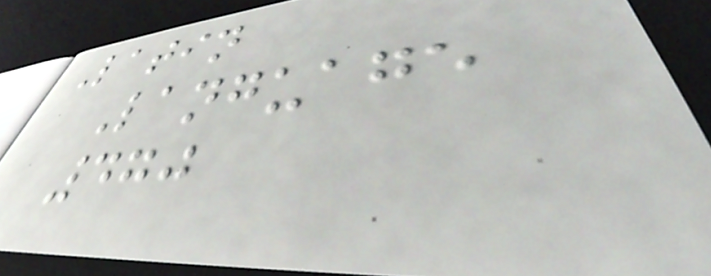Latin
Language
470
